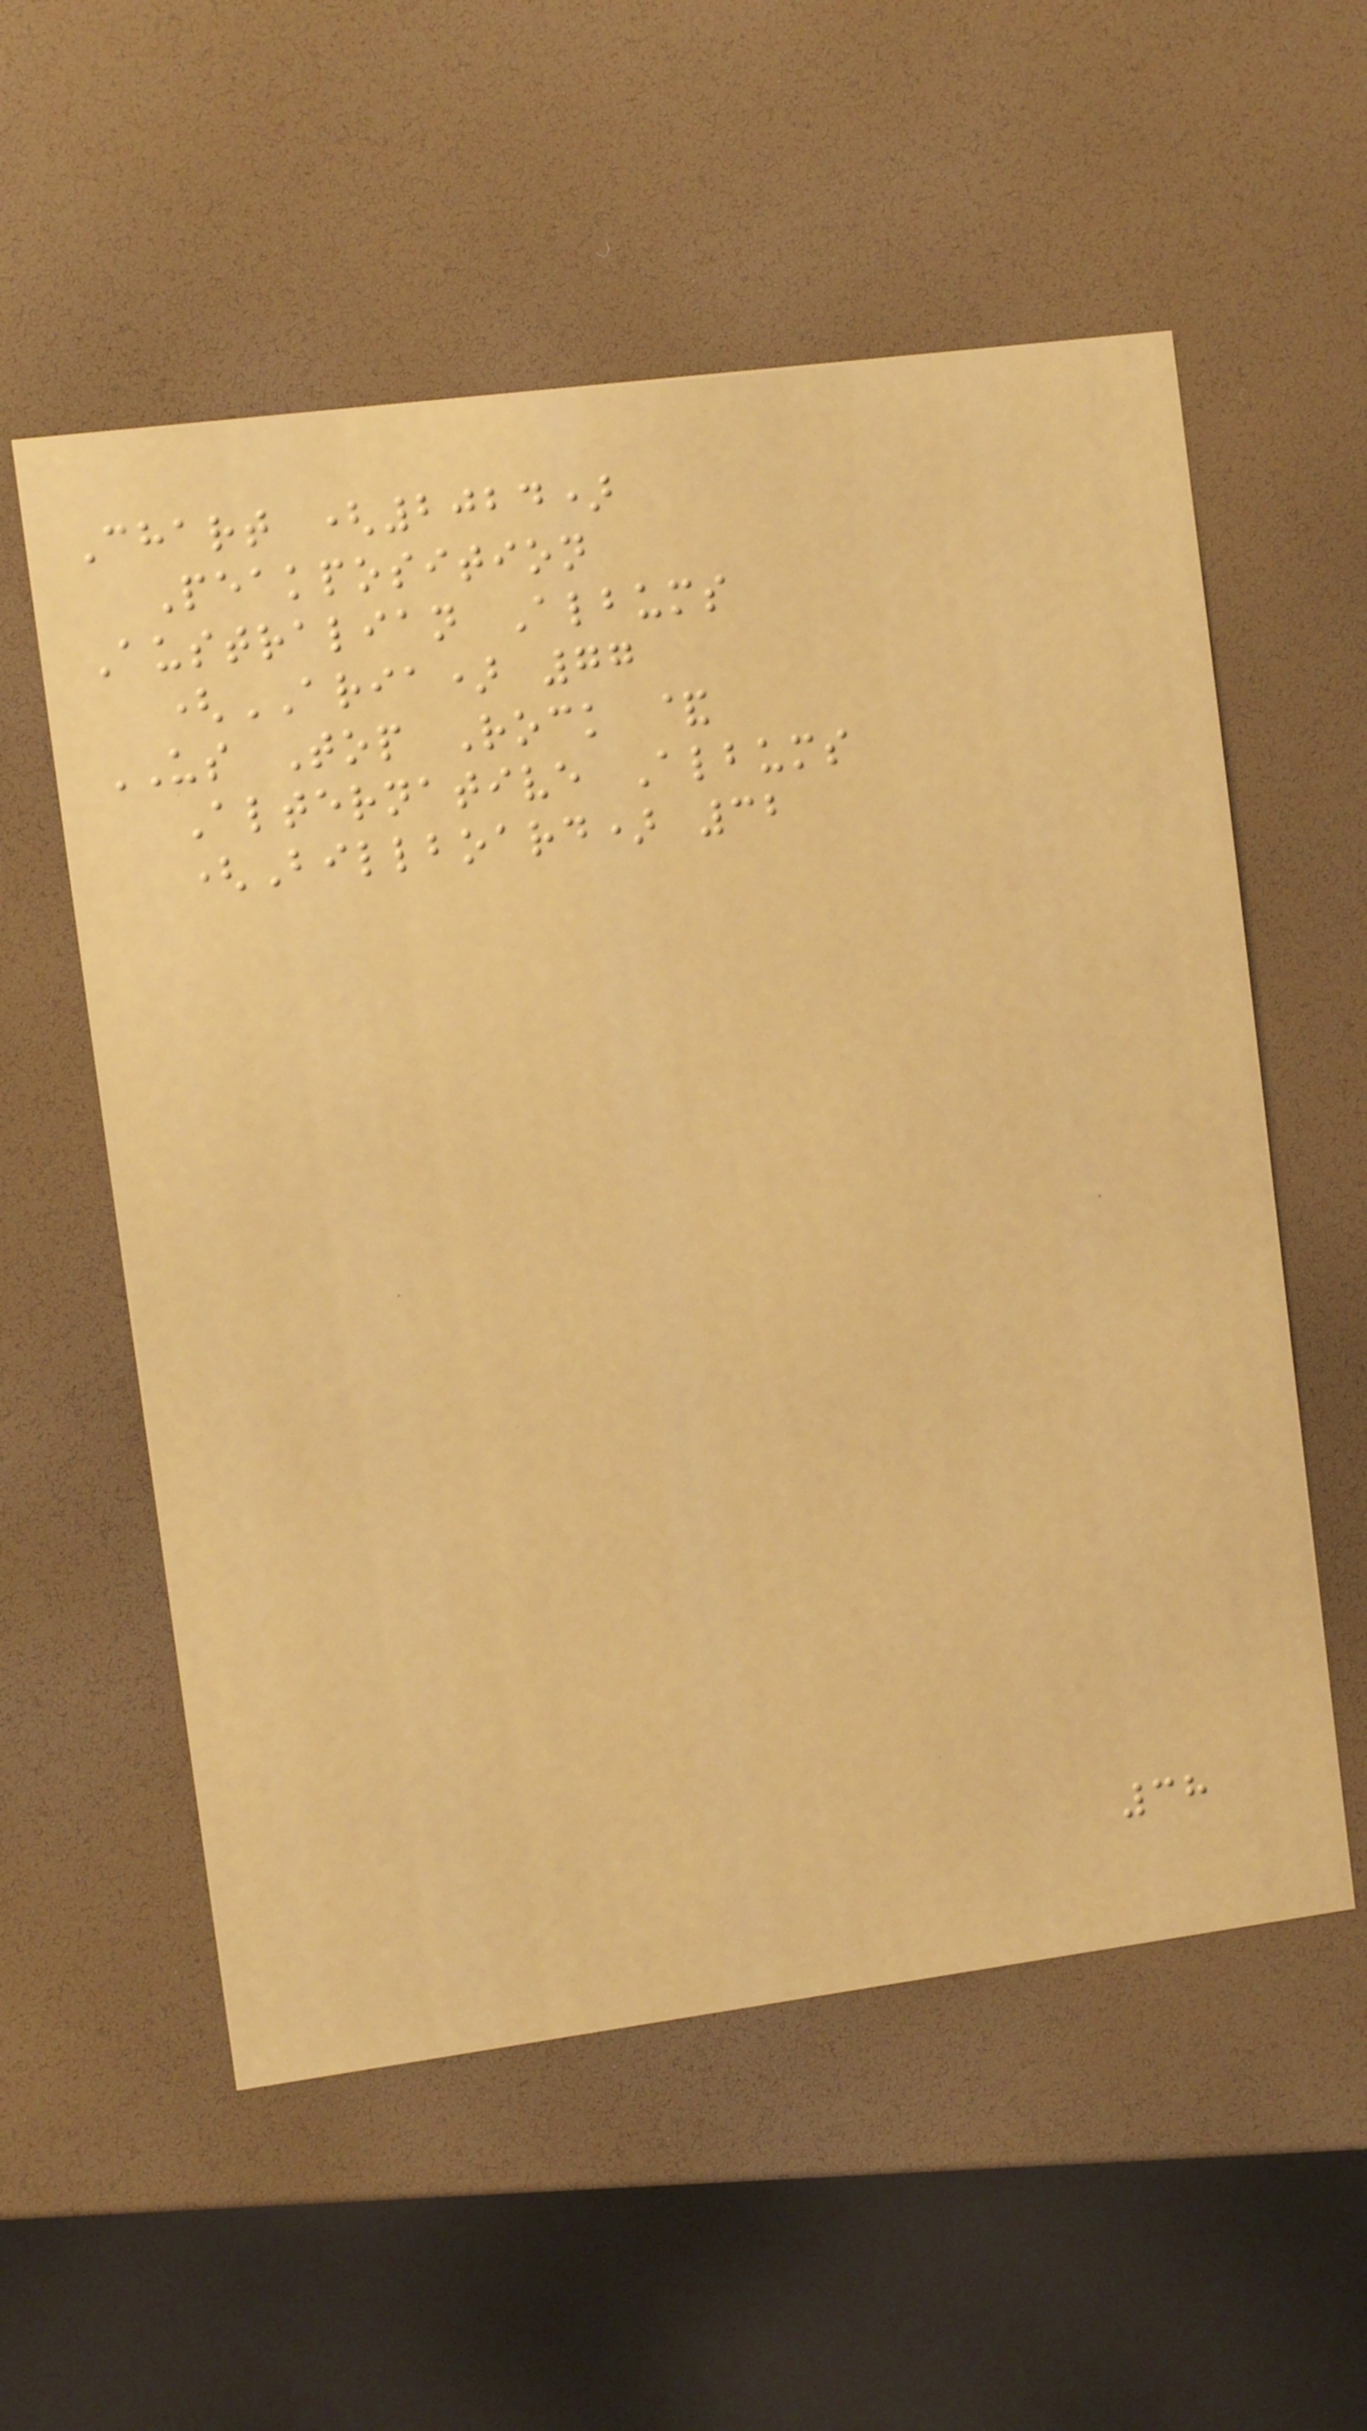Chart (2024)
Peakposition
Australian Albums
(ARIA) 77
US Top Rock &
Alternative Albums
(Billboard) 32
38
